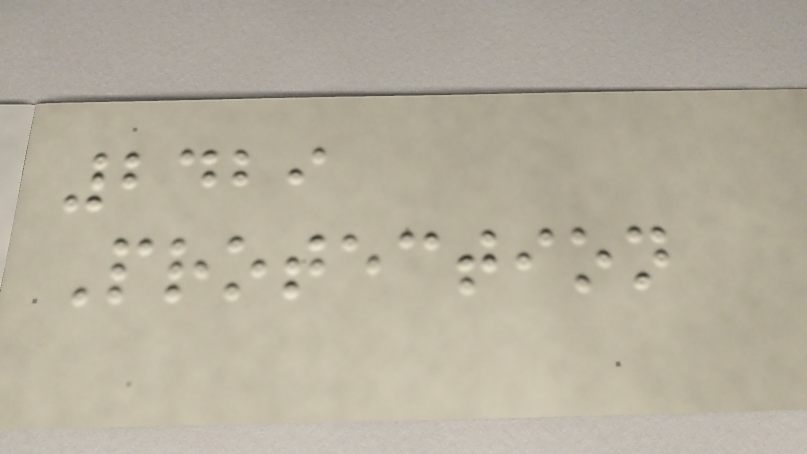2429
Protection
